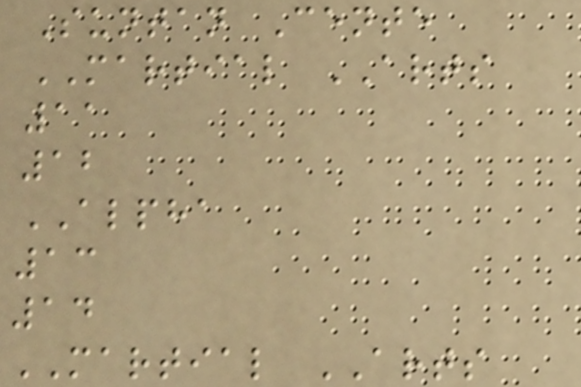Suntan Cente
MARTIAL ARTS
11
12
ALPHA
13
14
MARTIAL ARTS
